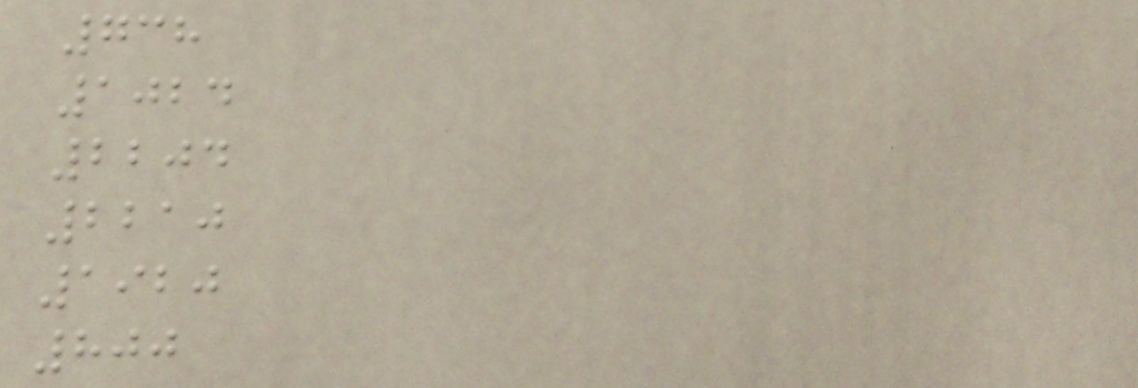738
1024
2204
2210
1920
800
